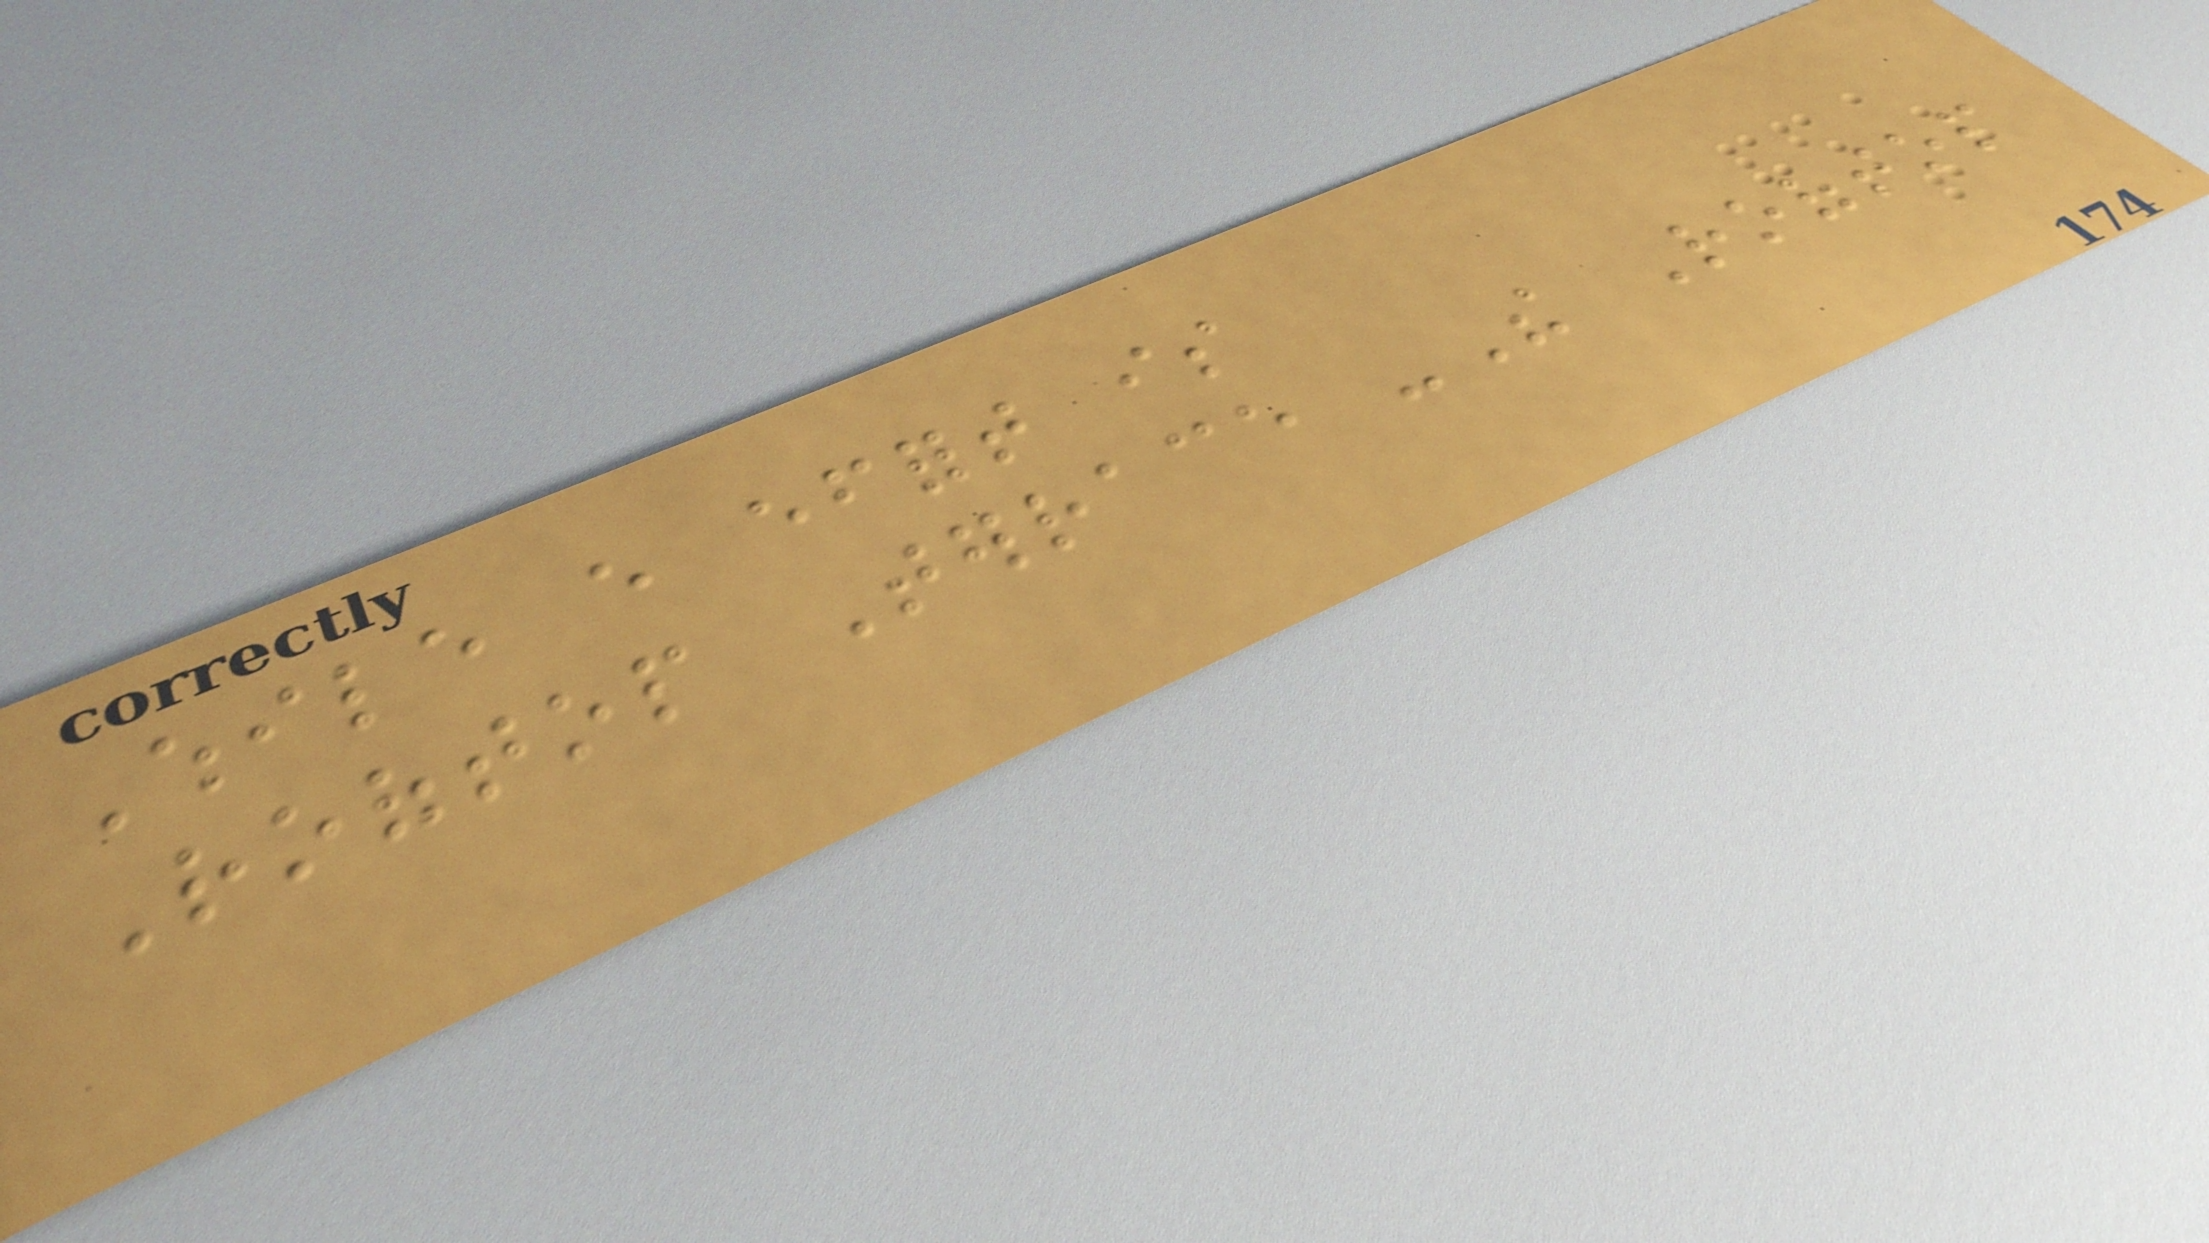While every effort is
Rooftop Terrace -The Rooftop
